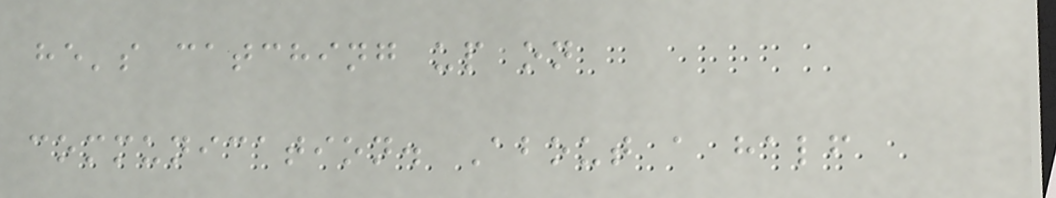he's catching up on
communication. About a half
